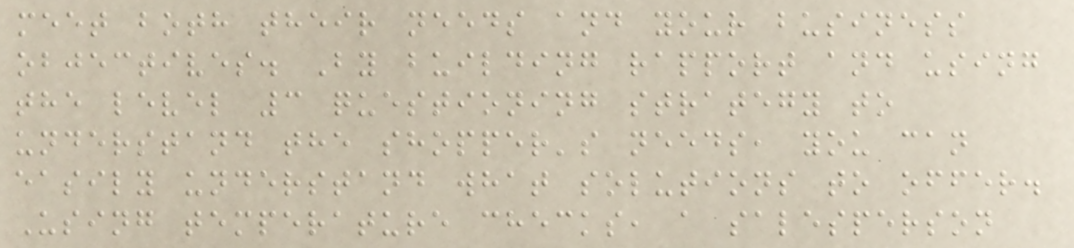meet both their needs and your business
objectives. By building rapport and using
the level 3 questioning strategy to
understand the shopper's needs, you can
easily understand what solutions to offer.
Using temperature checks, a salesperson
